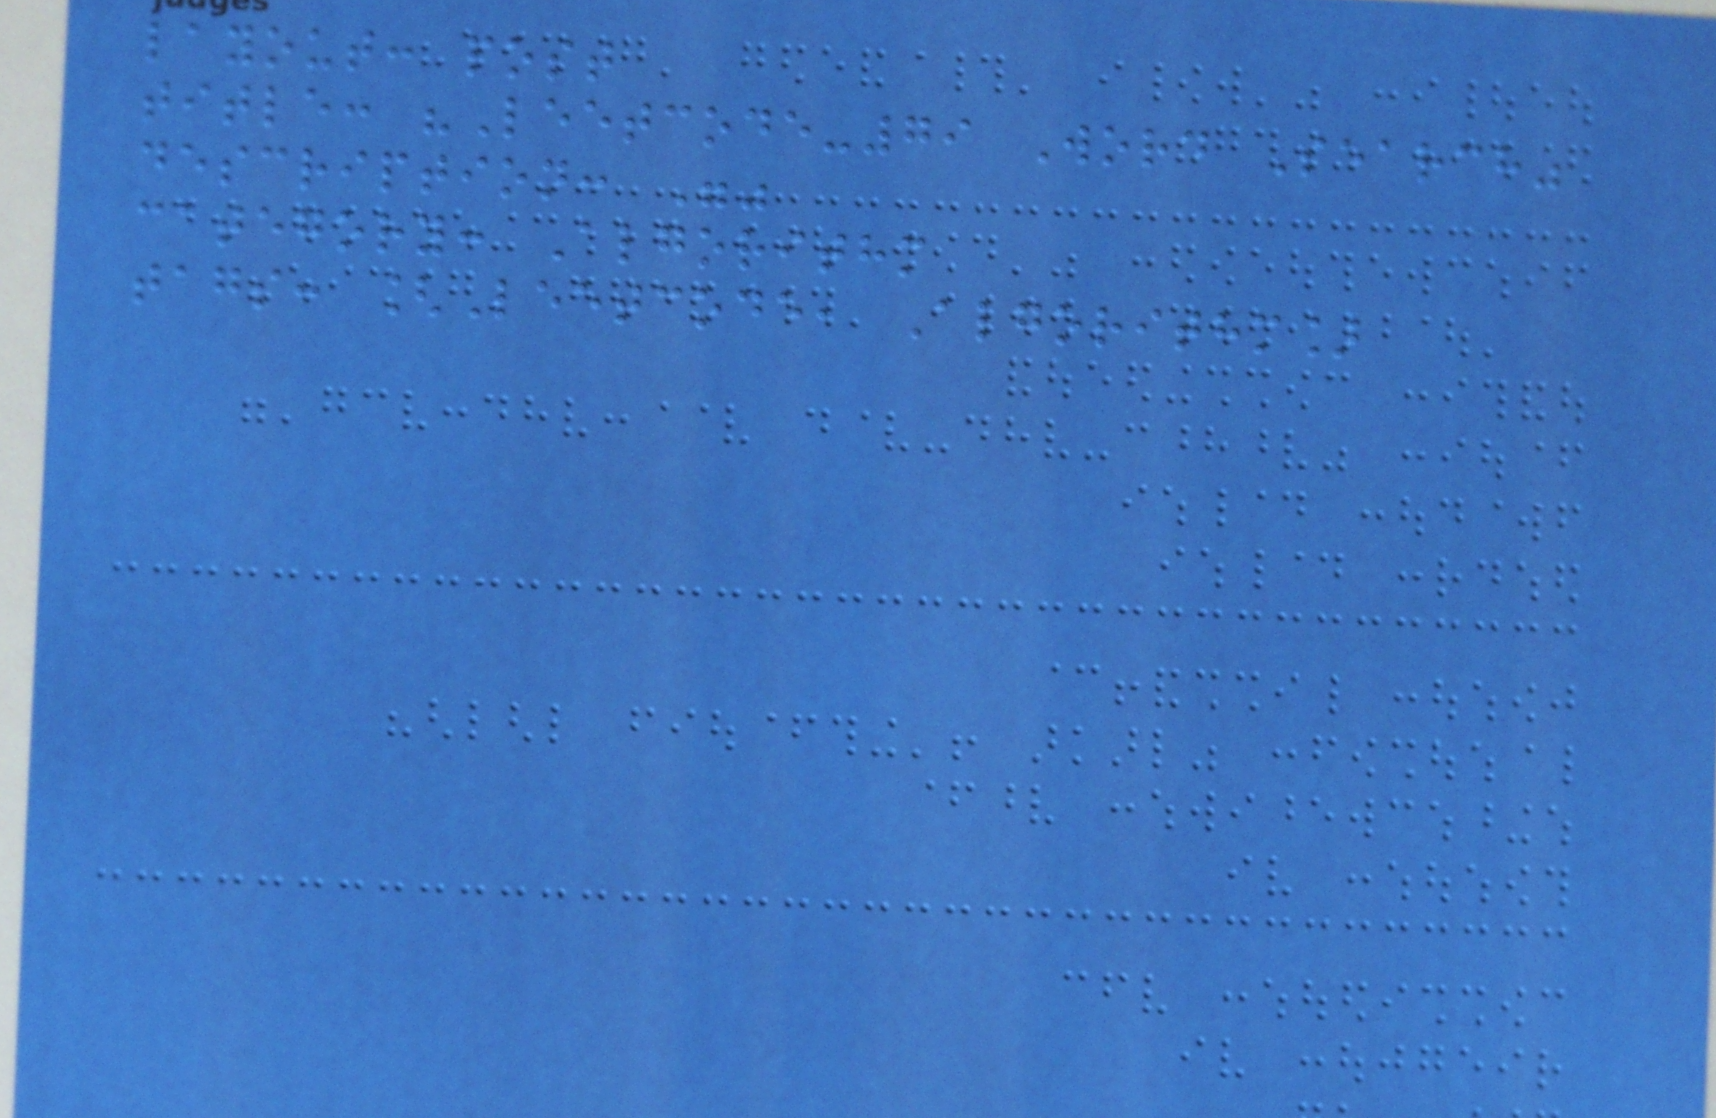layout: post
title: "Leetcode-79 Word Search"
description: ""
category: Algorithm
tags: [Leetcode, Algorithm]
